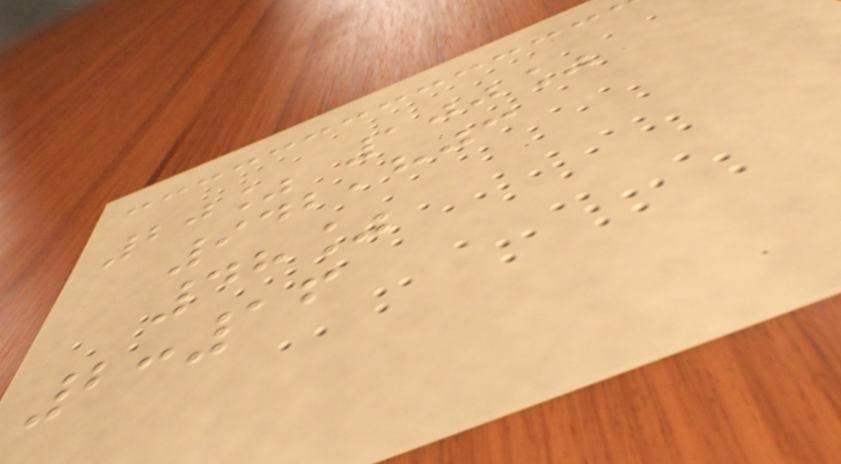20% 100%
942,803
48%
2:16
